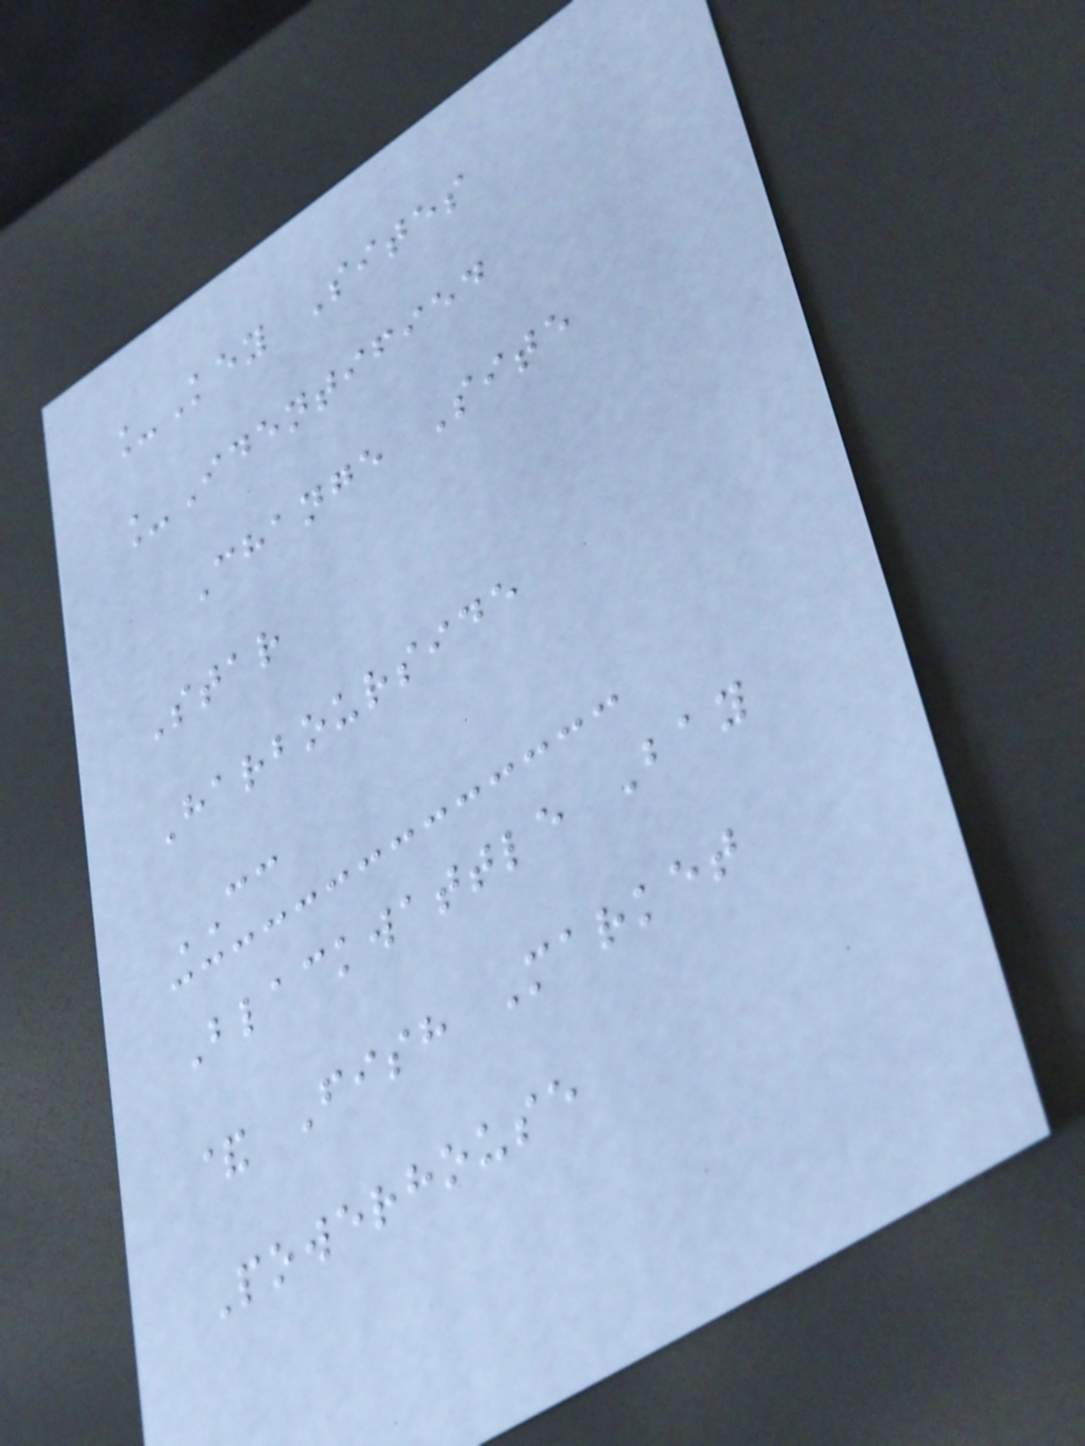_Key Sites
_Identified
Change Site
Star
Harbourside
CC
Blackwattle Bay
& Fish Market
Powerhouse
